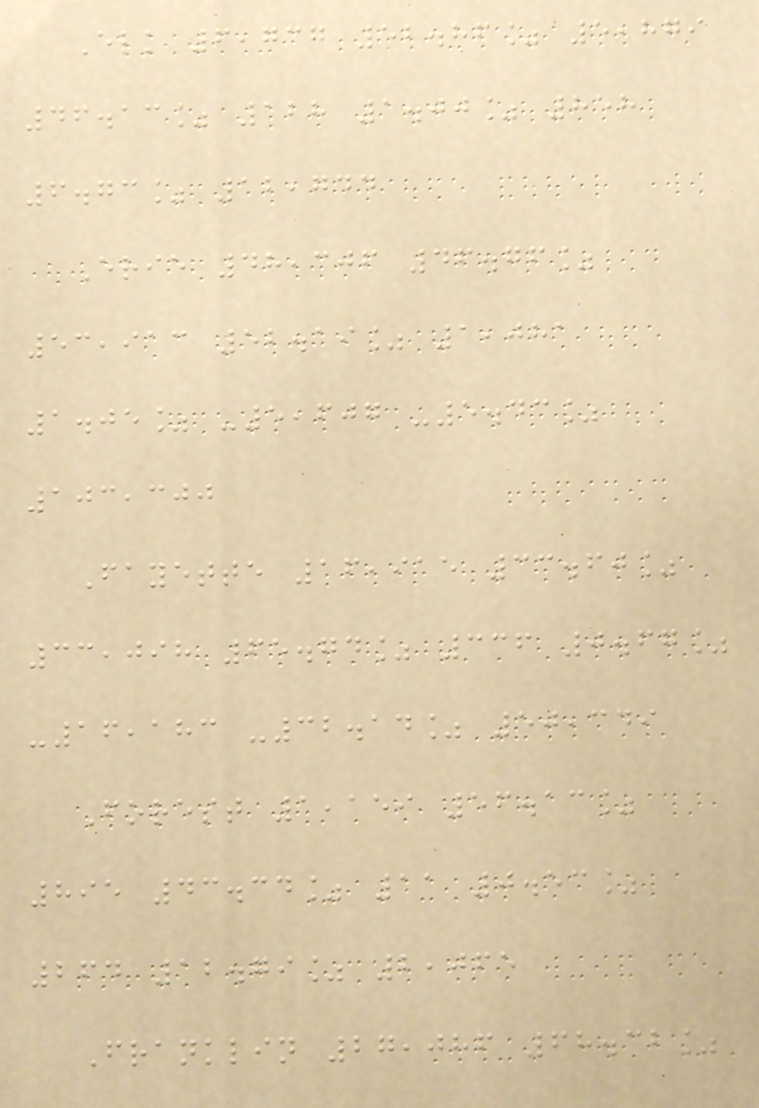Elk 6,737 52.86% 5,879
46.13% 128 1.00% 858
6.73% 12,744
Erie 48,306 46.76%
53,913 52.19% 1,081
1.05% -5,607 -5.43%
103,300
Fayette 16,915 33.60%
33,098 65.74% 336 0.67%
-16,183 -32.14% 50,349
Forest 1,159 56.13%
895 43.34% 11 0.53%
264 12.79% 2,065
Franklin 27,086 68.32%
